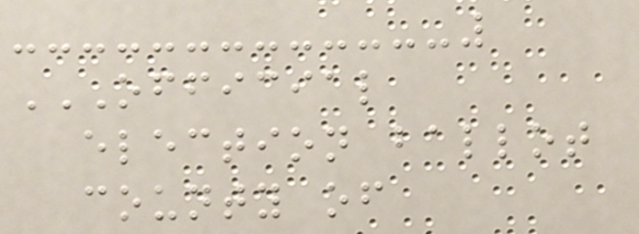OFFICIAL
ELECTION BALLOT
COUNTY OF
